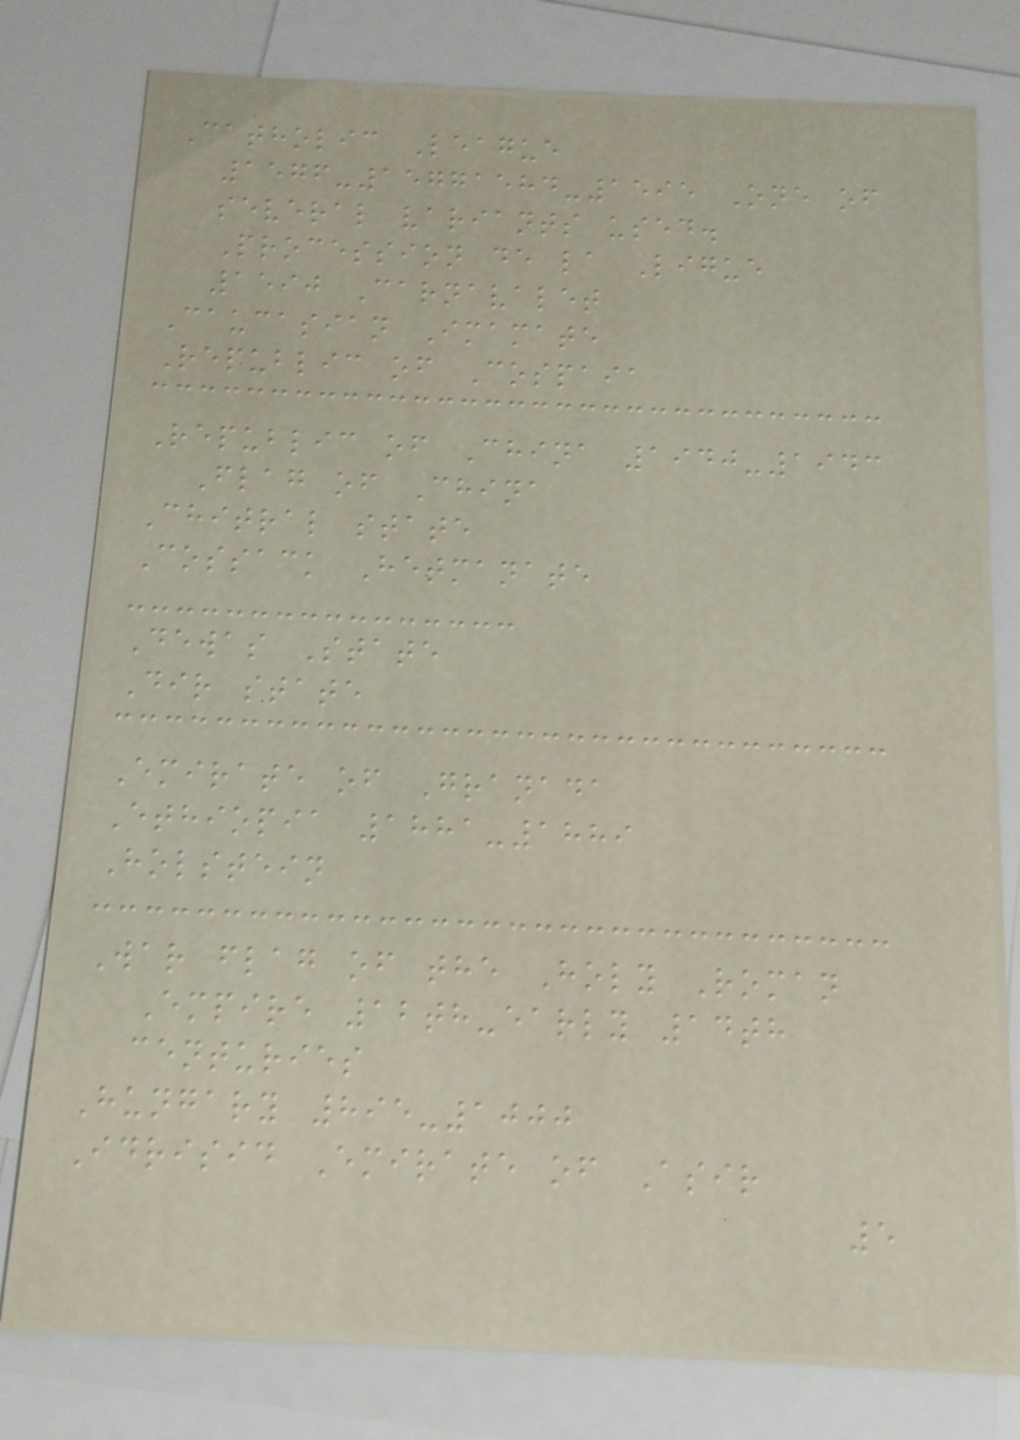Catholic League
1576-15771584-1595 One of
several variants used.
Procession de la Ligue
1590 Carnavalet
Caucasian Imamate
Republic of Cospaia
Republic of China 1940-1943
Flag of China
Chitral state
Cossack Hetmanate
Dewas State
Dir state
Emirate of Granada
Ethiopia 1881-1889
Holstein
War flag of the Holy Roman
Empire 12th-early 14th
centuries
Hungary 895-1000
Idrisid Emirate of Asir
5
